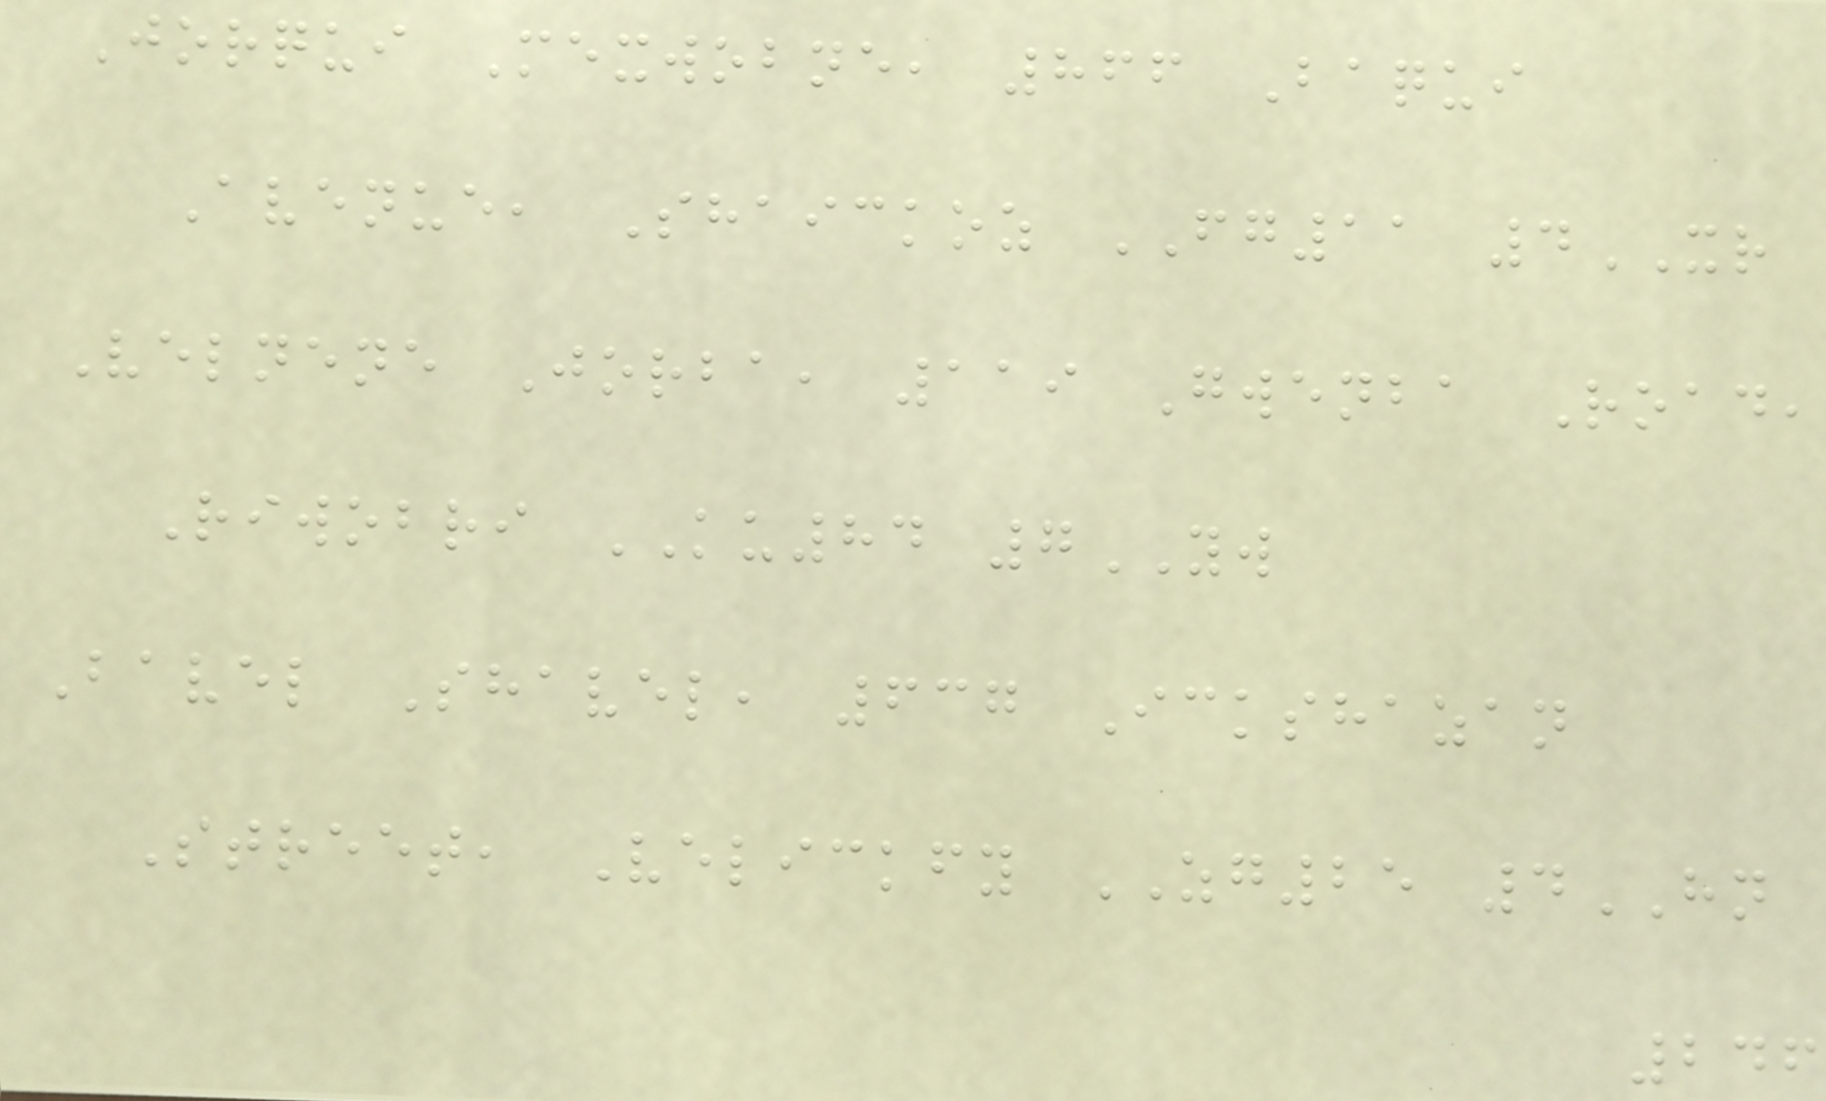Jorqui Mexwobne, 866 Baqui
Avenue, Shaickoz FG11 4XR
Velnene Jorba, 119 Gwenba Road,
Riwobri KU84 7YW
Bavel Shavel, 637 Ickshazan
Street, Velickfy ZG25 4HN
246
